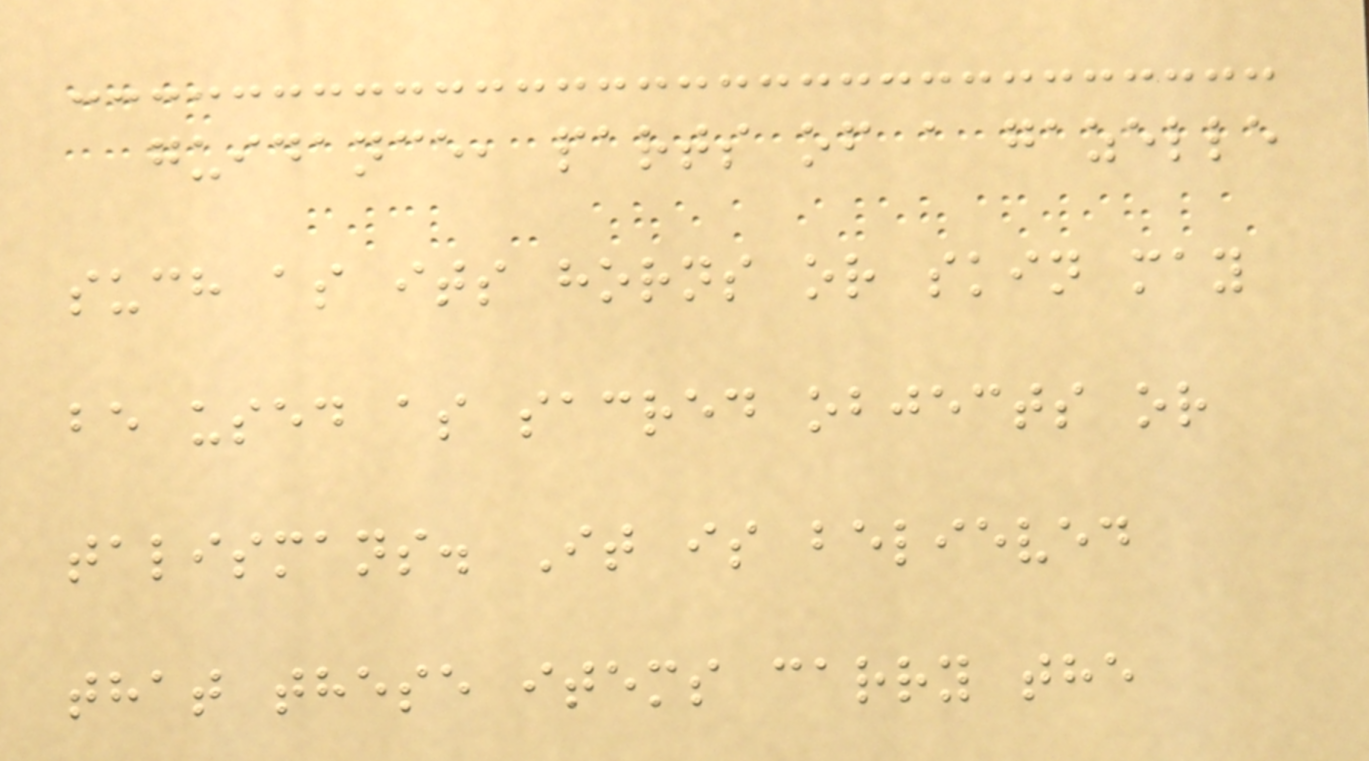guidance, parts of a gazelle
such as its horns or skin may
be used as sacred objects or
talismans. It is believed
that these items carry the
